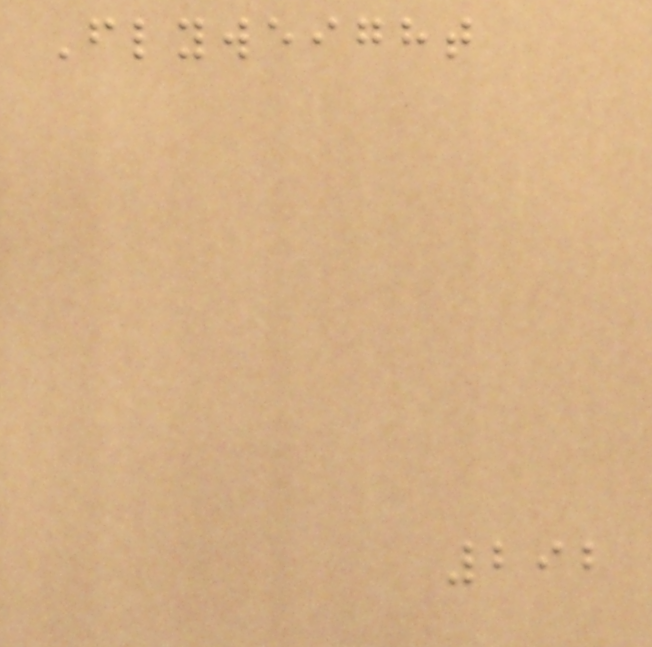Flyweight
292
